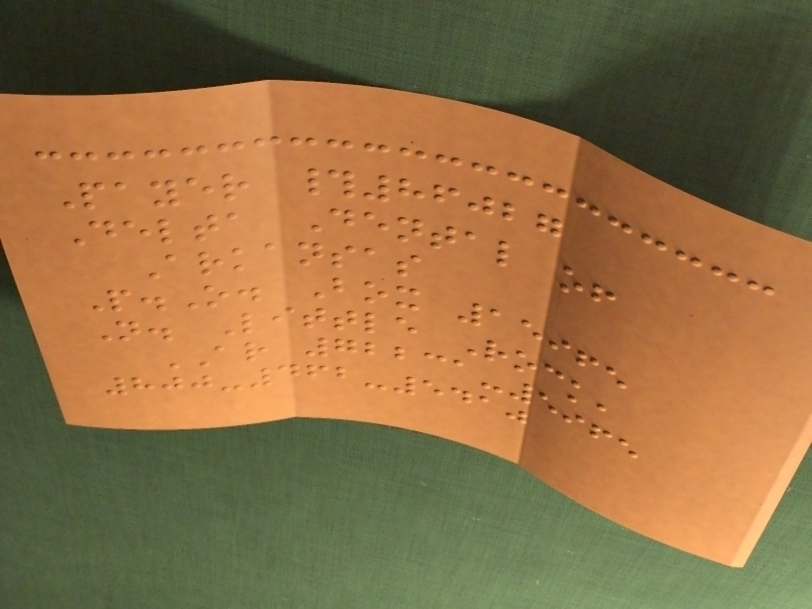Payer #86027
Delta Dental of
Arkansas
P.O. Box 15965
N. Little Rock,
AR 72231-5965
800-462-5410
